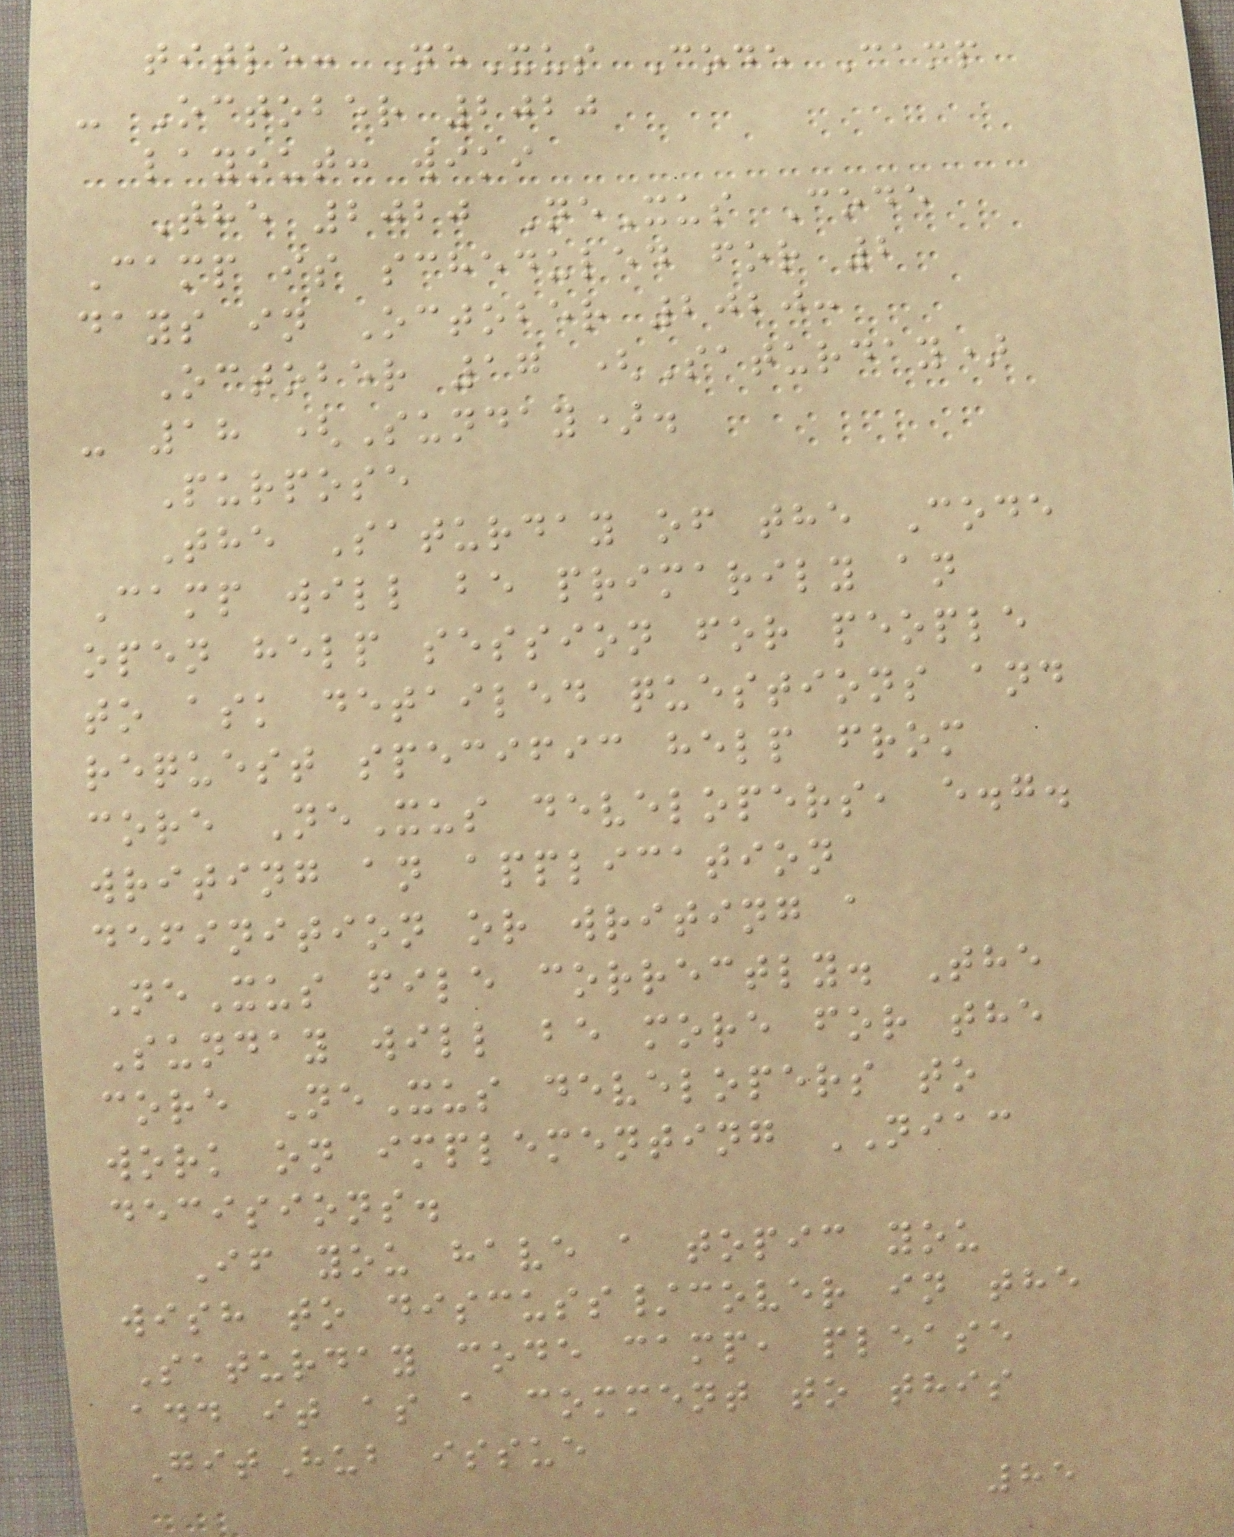title: NeXus Code Camp
- October 2020
layout: wiki
The 2020 NeXus Code
Camp is scheduled for 2
days in October 2020:
October 17 (Saturday)
- 18 (Sunday).
Purpose
The Saturday of the Code
Camp will be primarily an
open help session for people
to ask detailed questions and
request specific help from
core NeXus developers, e.g.
writing an application
definition or writing a
NeXus file correctly. The
Sunday will be more for the
core NeXus developers to
work on implementing NIAC
decisions.
If you have a topic you
wish to discuss/cover in the
Saturday code camp, please
add it as a comment to this
GitHub issue
85
